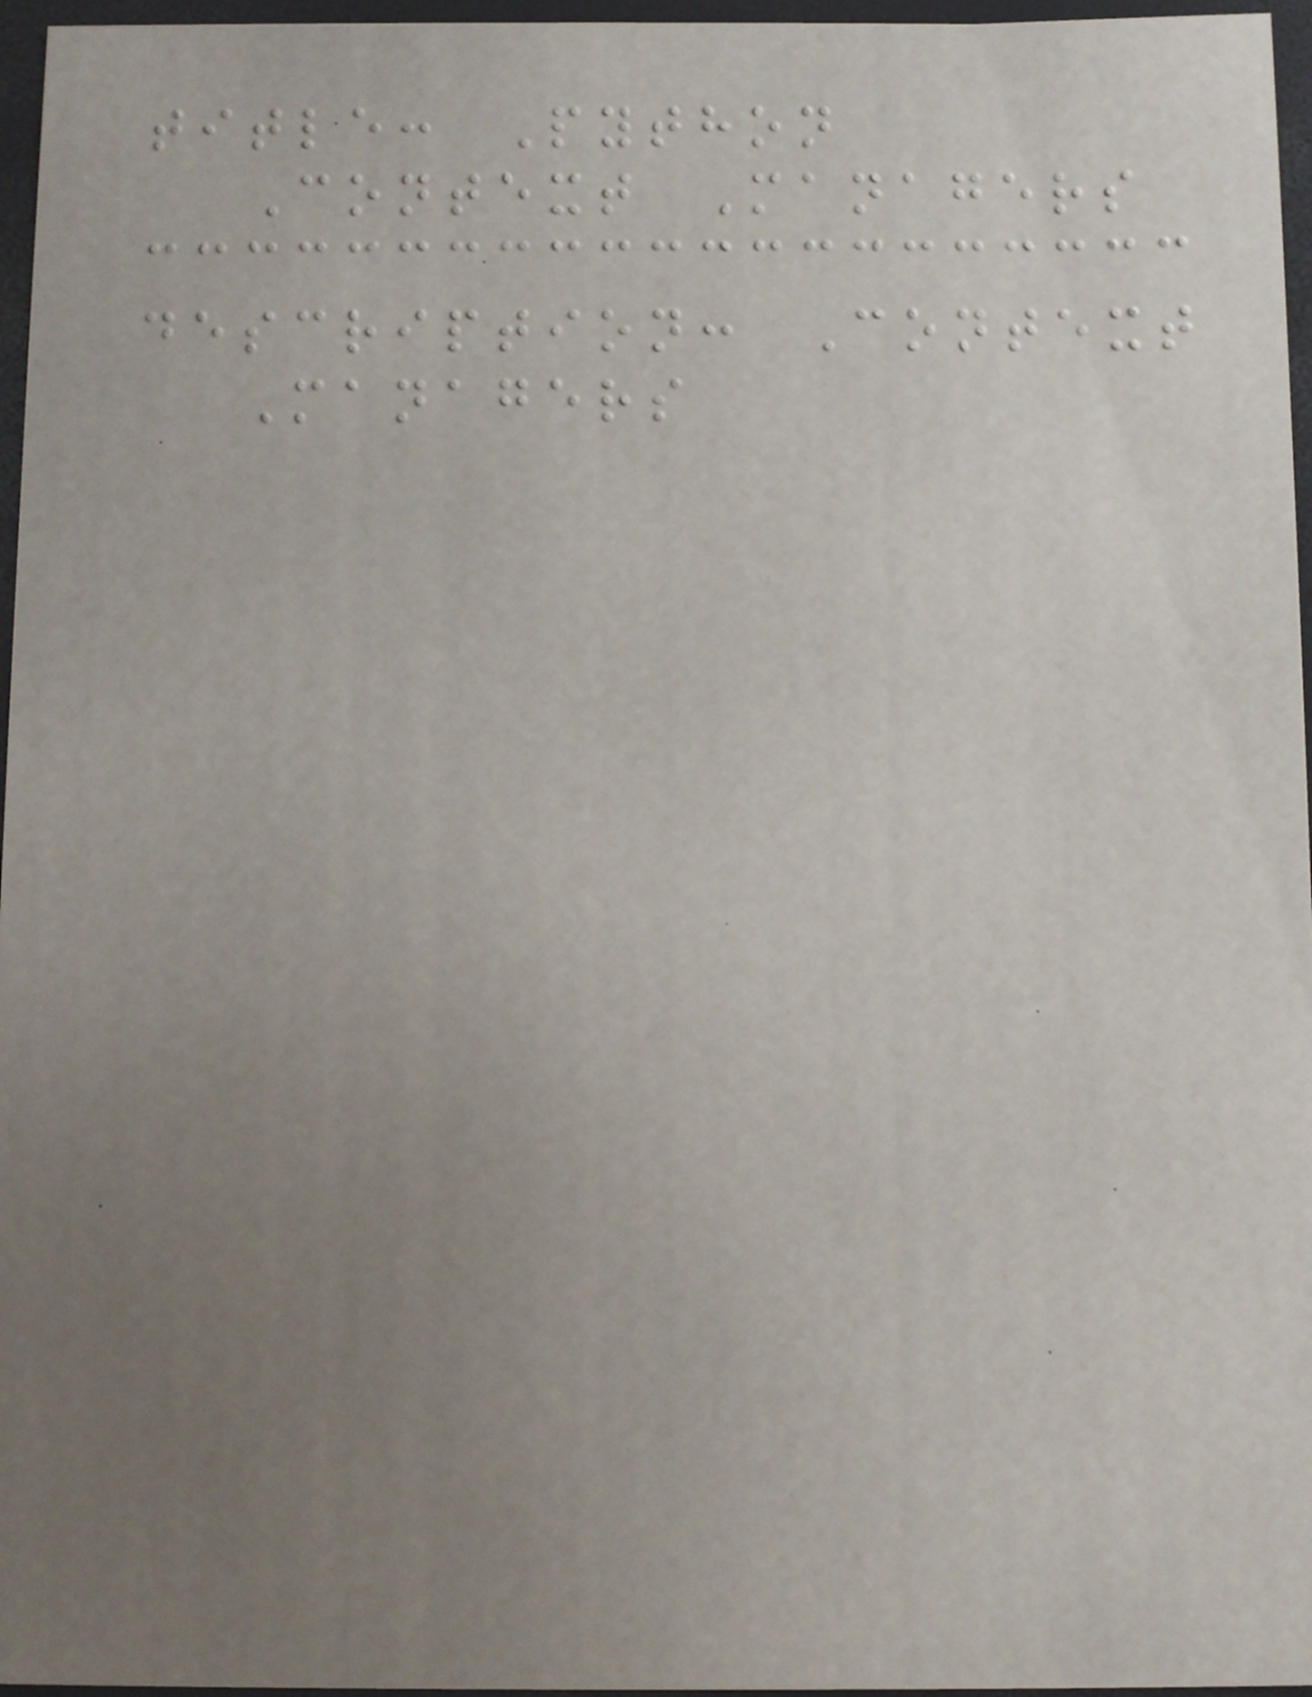title: Python
Context Managers
description: Context
Managers
